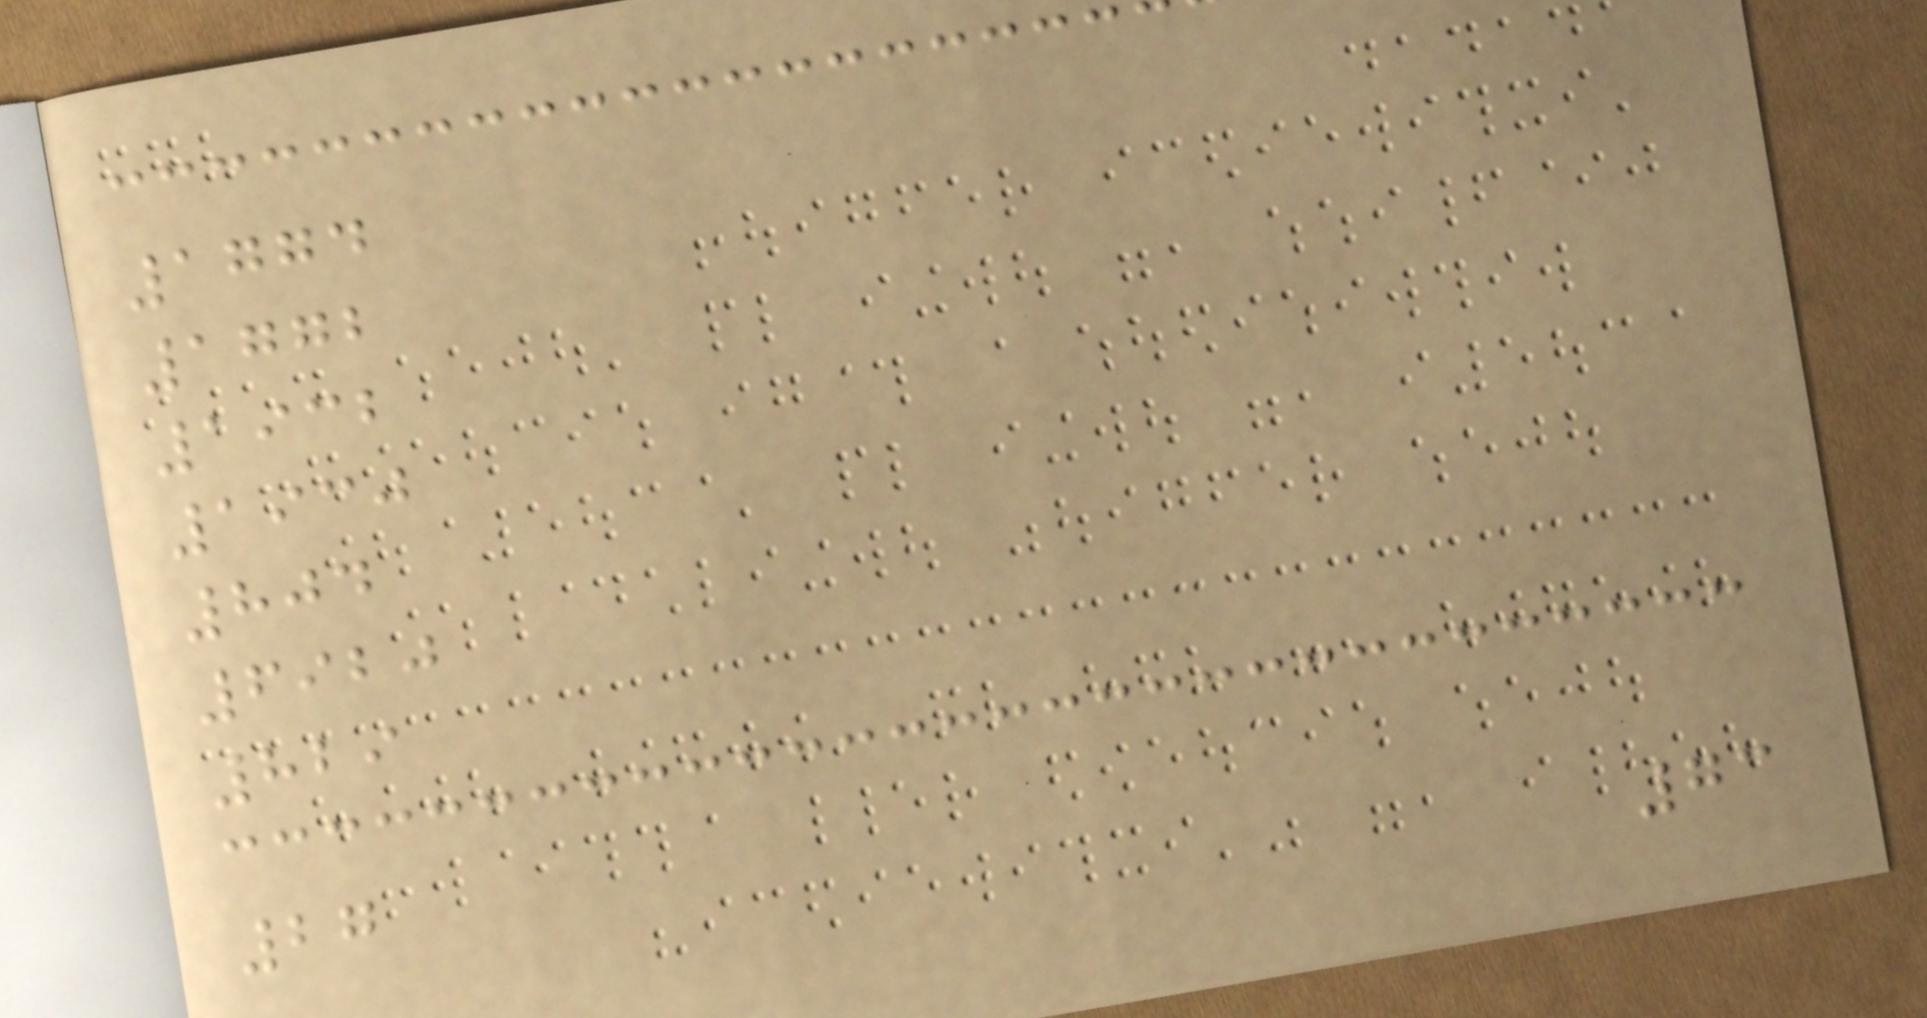1774
1772
1932
1930
804
6920
829
27
73
